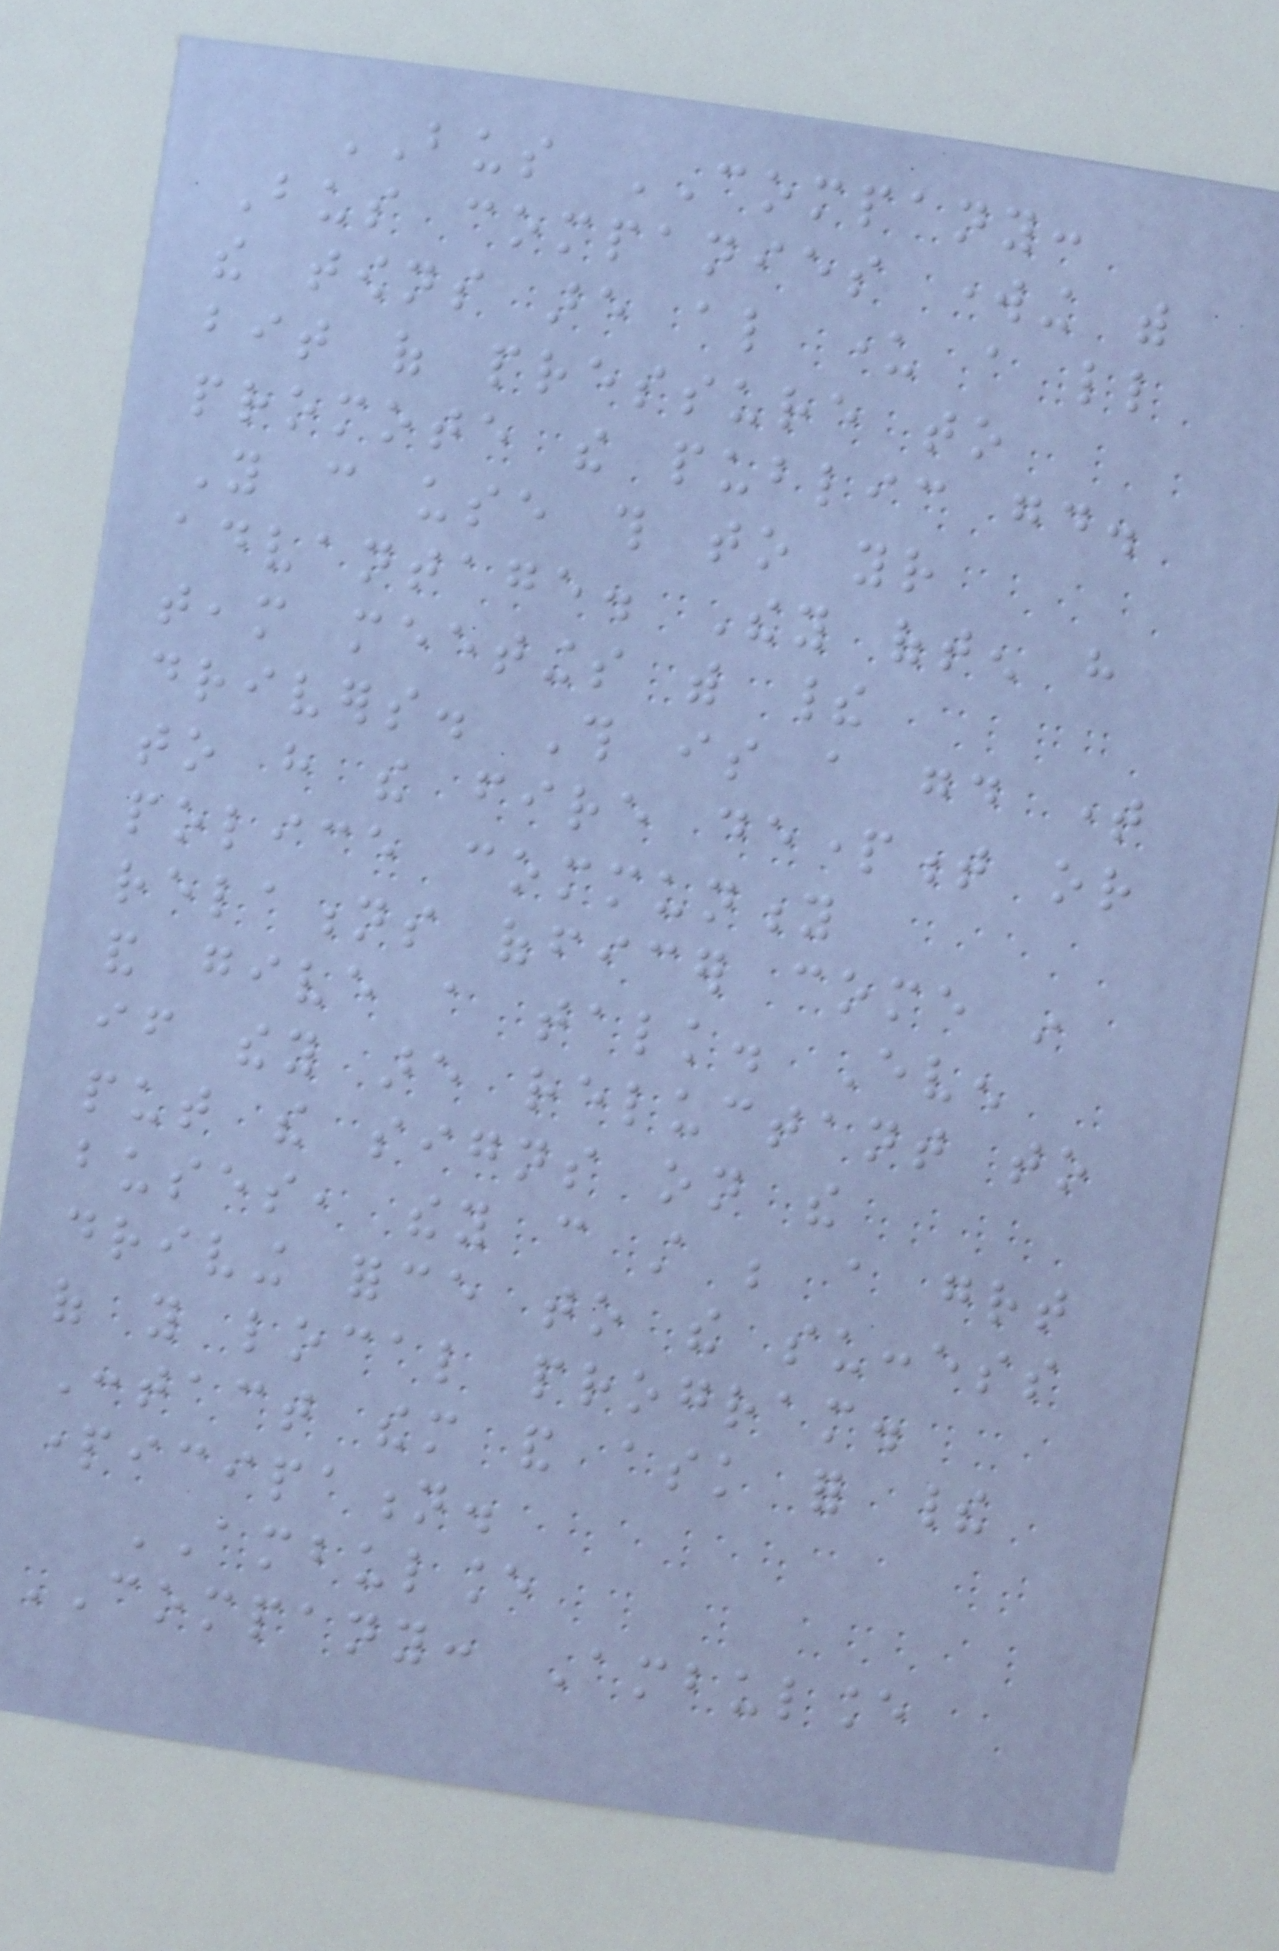BUS COMPANY:
Bus companies working with
the towns are also under a little
bit of pressure to
promote the public good.
You can use this to your
advantage. They often have
team meetings with their
drivers. This is a good time
to have the fire department or
police community
relations officer come in
and give a talk. Even
if they are reluctant to
put the signs on the
buses, they can still be a great
driving force to the success
of you local program.
Contact them and ask for their
participation.
AMBULANCE
COMPANY: Ambulance
